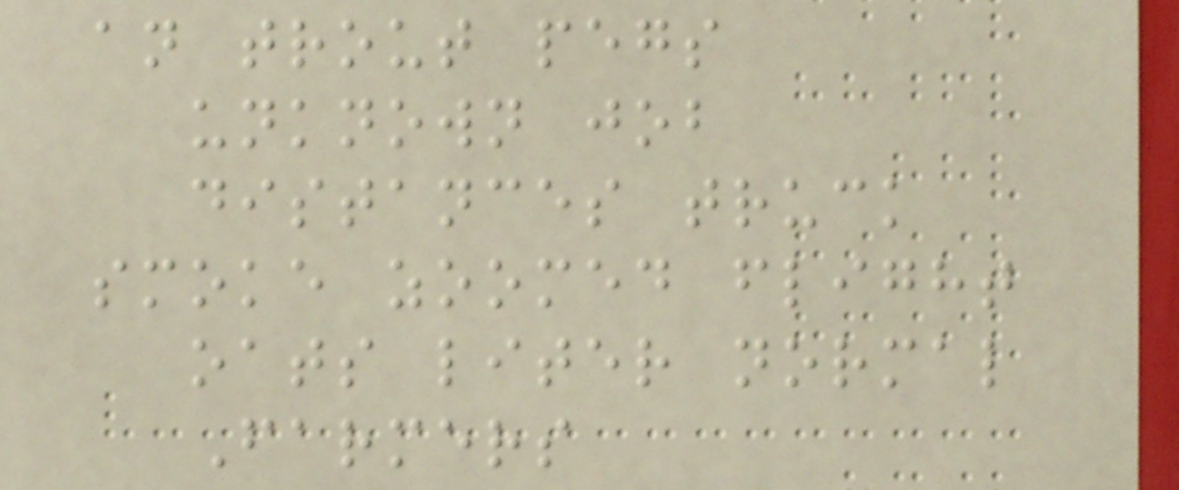an trout pegs
unknown job
distances truck
smoke zoomed flight
oats liter normal
Farmers
